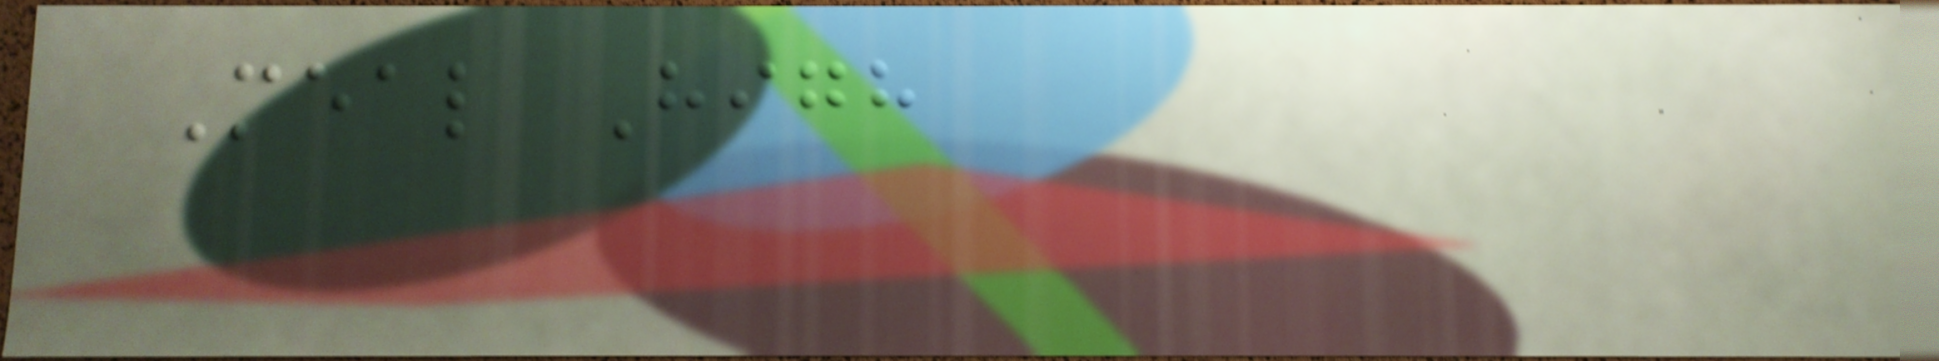Meal High
